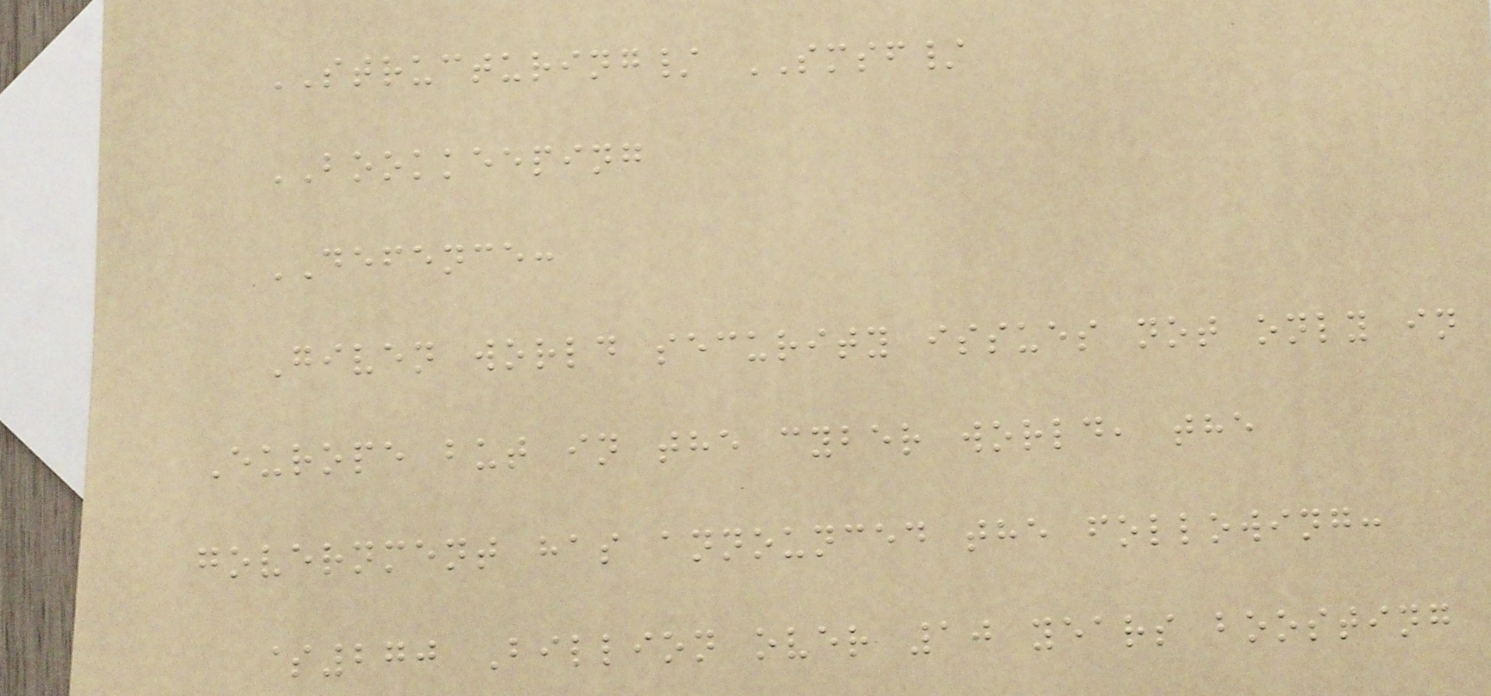STRUCTURING/ SMSF/
BOOKKEEPING
DEFENCE:
Given world security issues not only in
Europe but in the cyber world, the
government has announced the following:
$270 Billion over 10 years boosting
